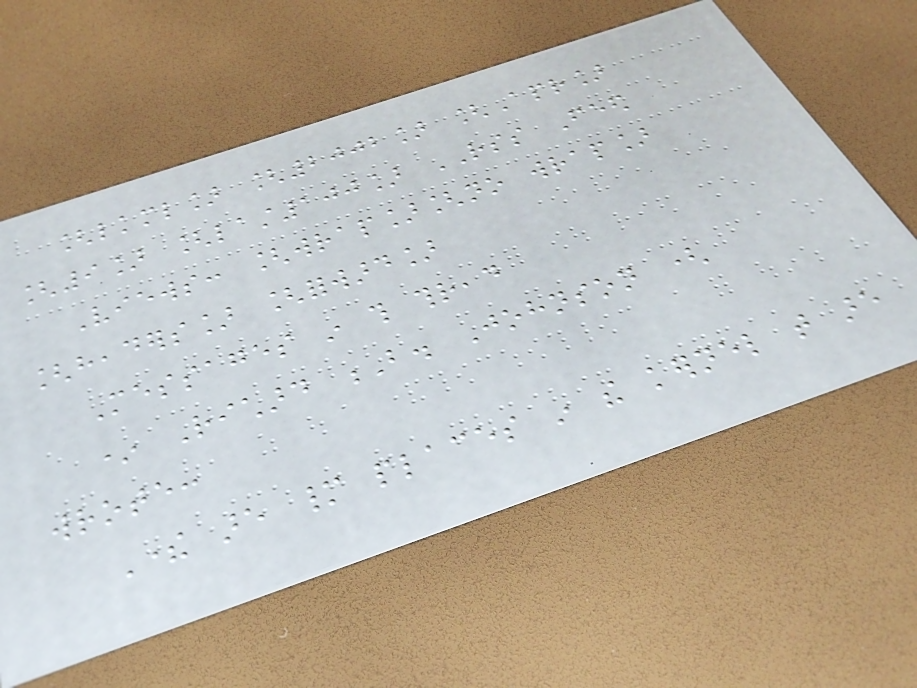[lkml] [2002] [Apr]
[9] [last100] RSS Feed
Views: [wrap][no wrap]
[headers] [forward]
Messages in this thread
* Richard B. Johnson (
wrote:
There are many places in the kernel that are
